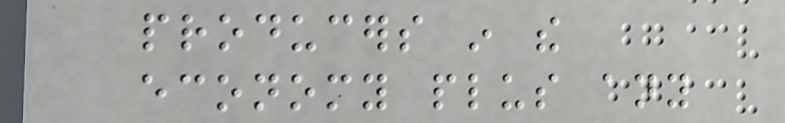producers in the
economy plus any
